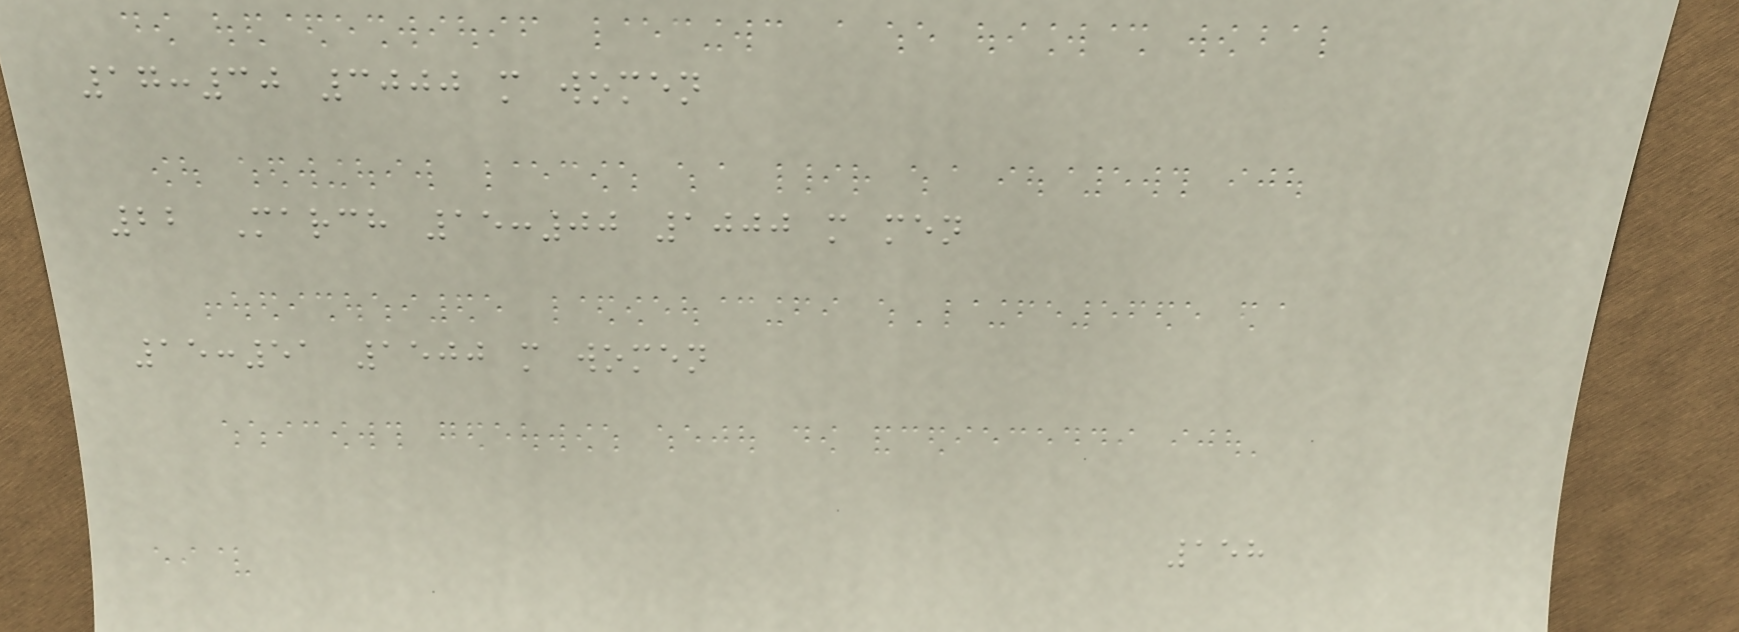17:30 3000 m women
22 March 15:00 1000 m men
15:51 1500 m women
158
